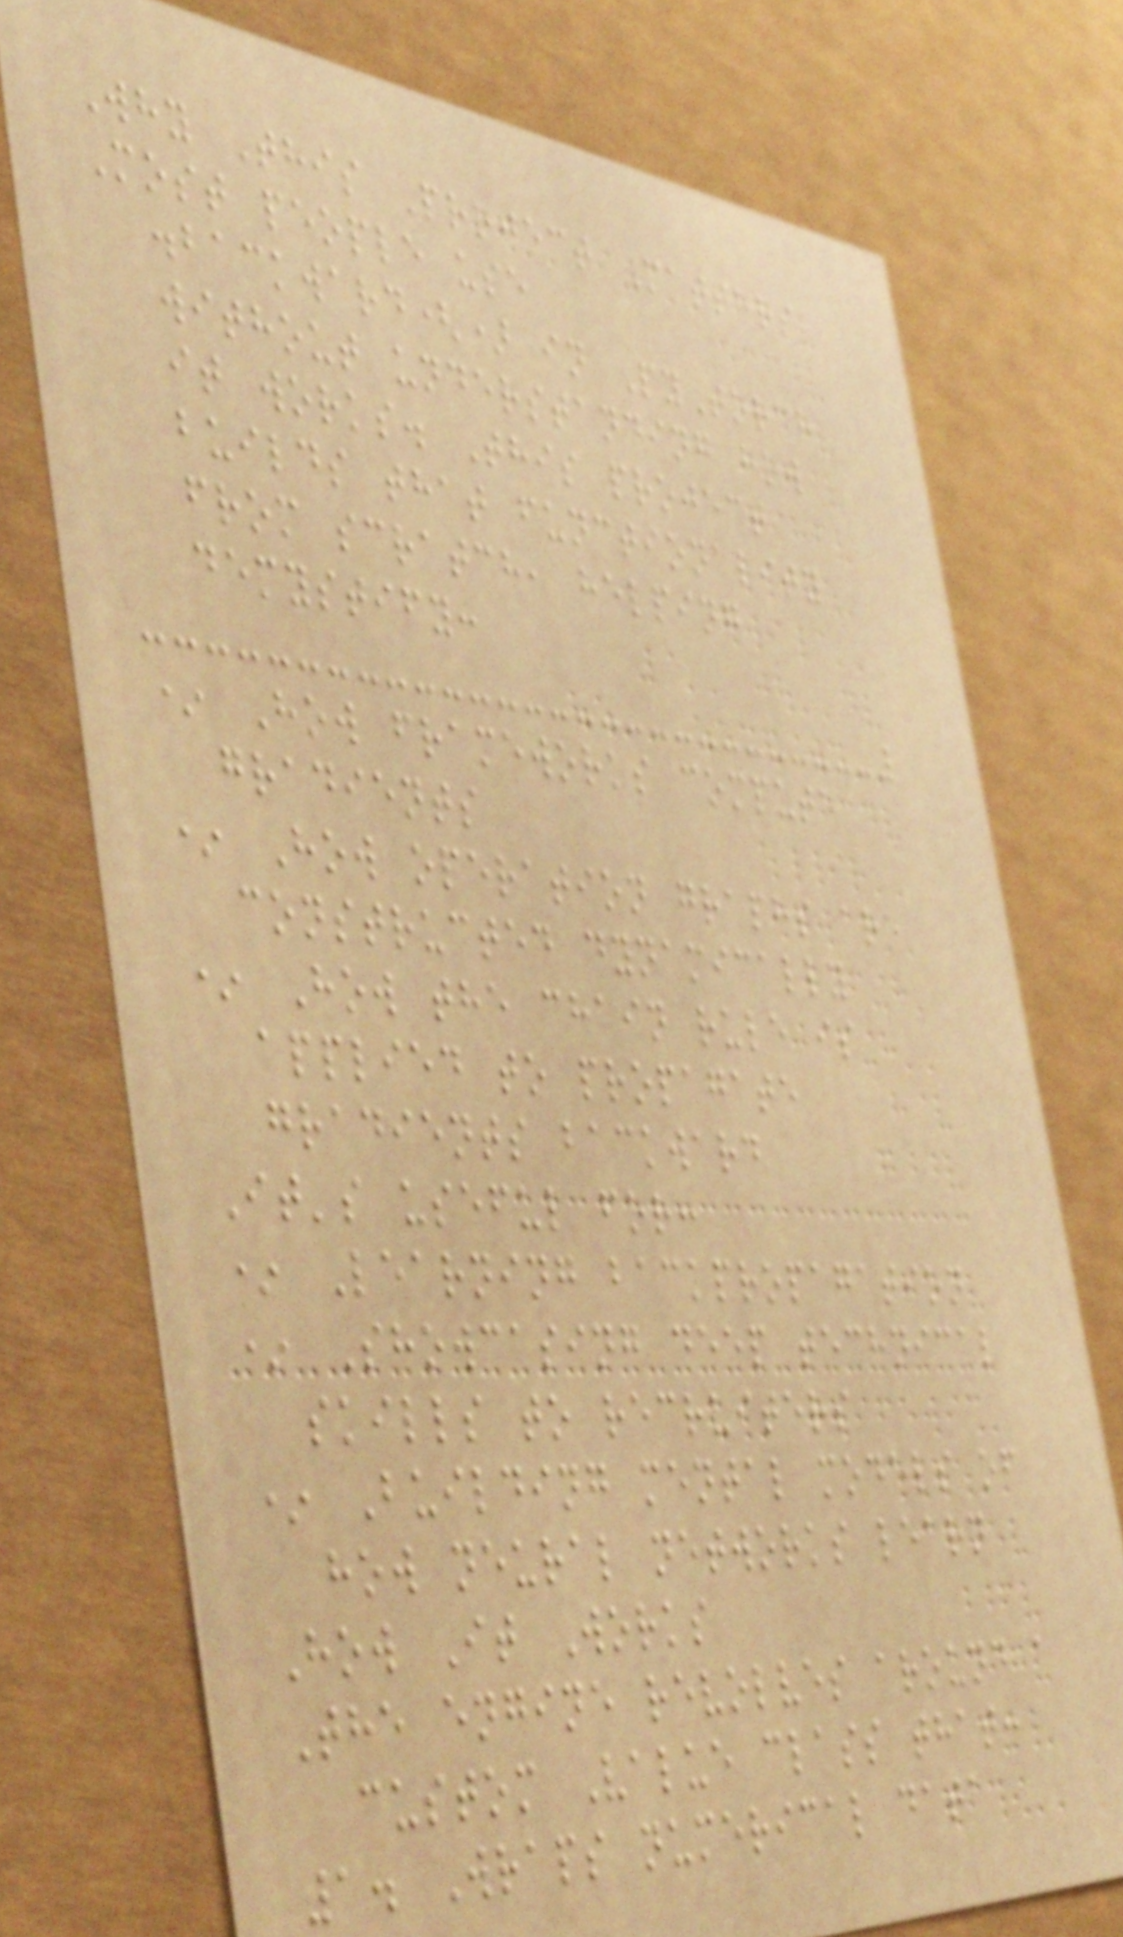Why This Project Matters
Most people use
.backward() in PyTorch
without understanding how
it works. This project
builds that functionality
from scratch, helping
demystify:
* How frameworks compute
gradients
* How operation graphs are
constructed dynamically
* How the chain rule is
applied to propagate
gradients backward
It's useful for:
* Learning backpropagation
* Showcasing deep technical
skills to recruiters
* Building mental models of
how neural networks learn
How It Works
The engine revolves around a
custom Value class that:
1. Wraps numerical data
